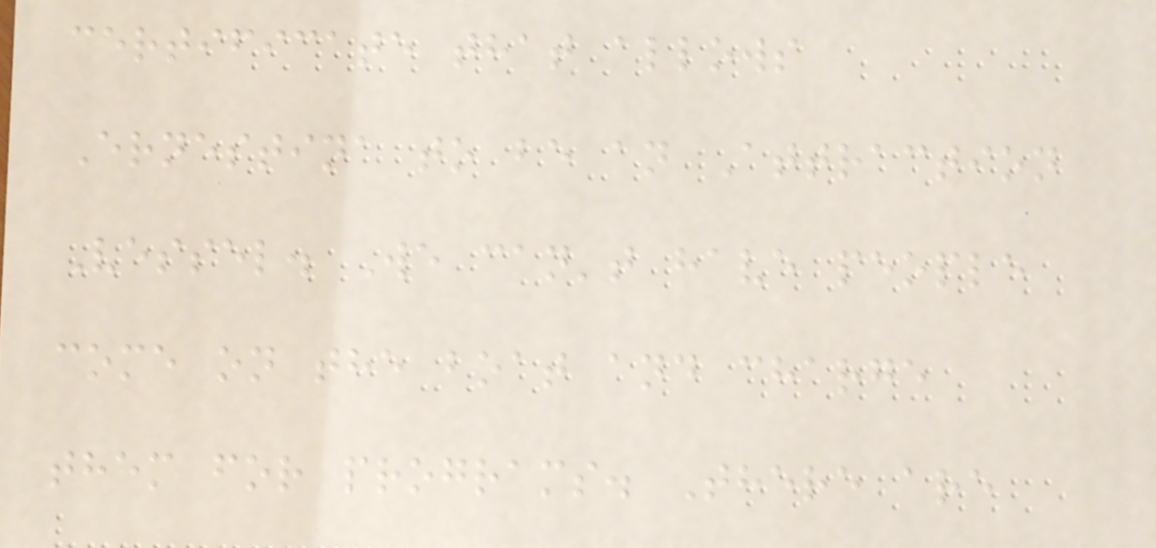certificate that allows
Ernestina to be an Attraction
Vessel. We can't have people
come on the boat and charge
them for programs. There are
